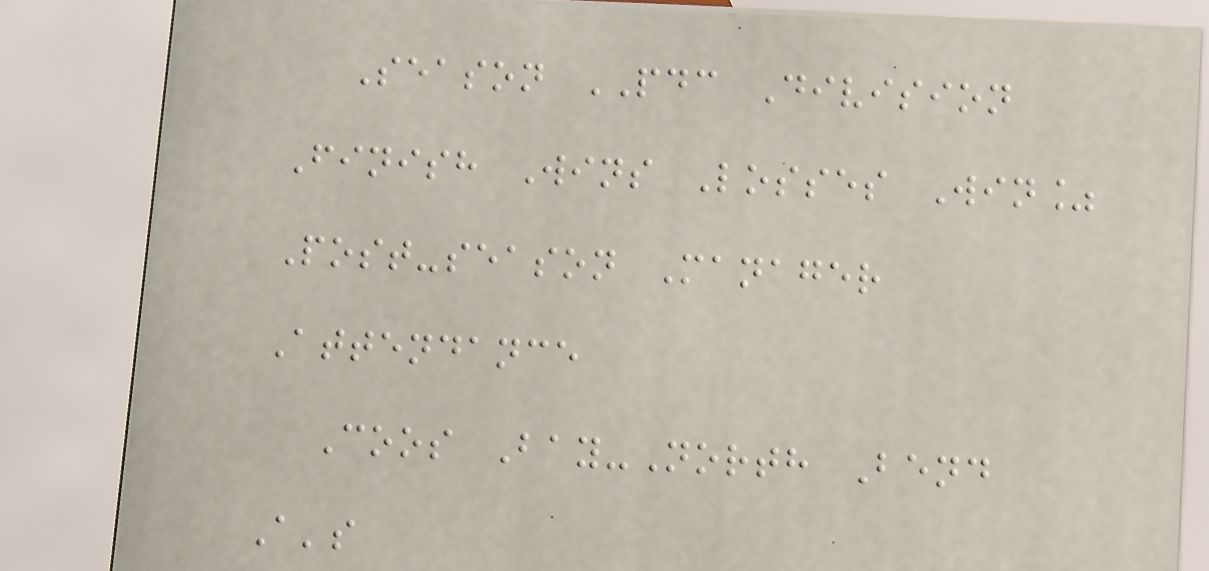Season PDC Division
Finish Wins Losses Win%
Post-season Manager
Attendance
Coos Bay-North Bend
A's
